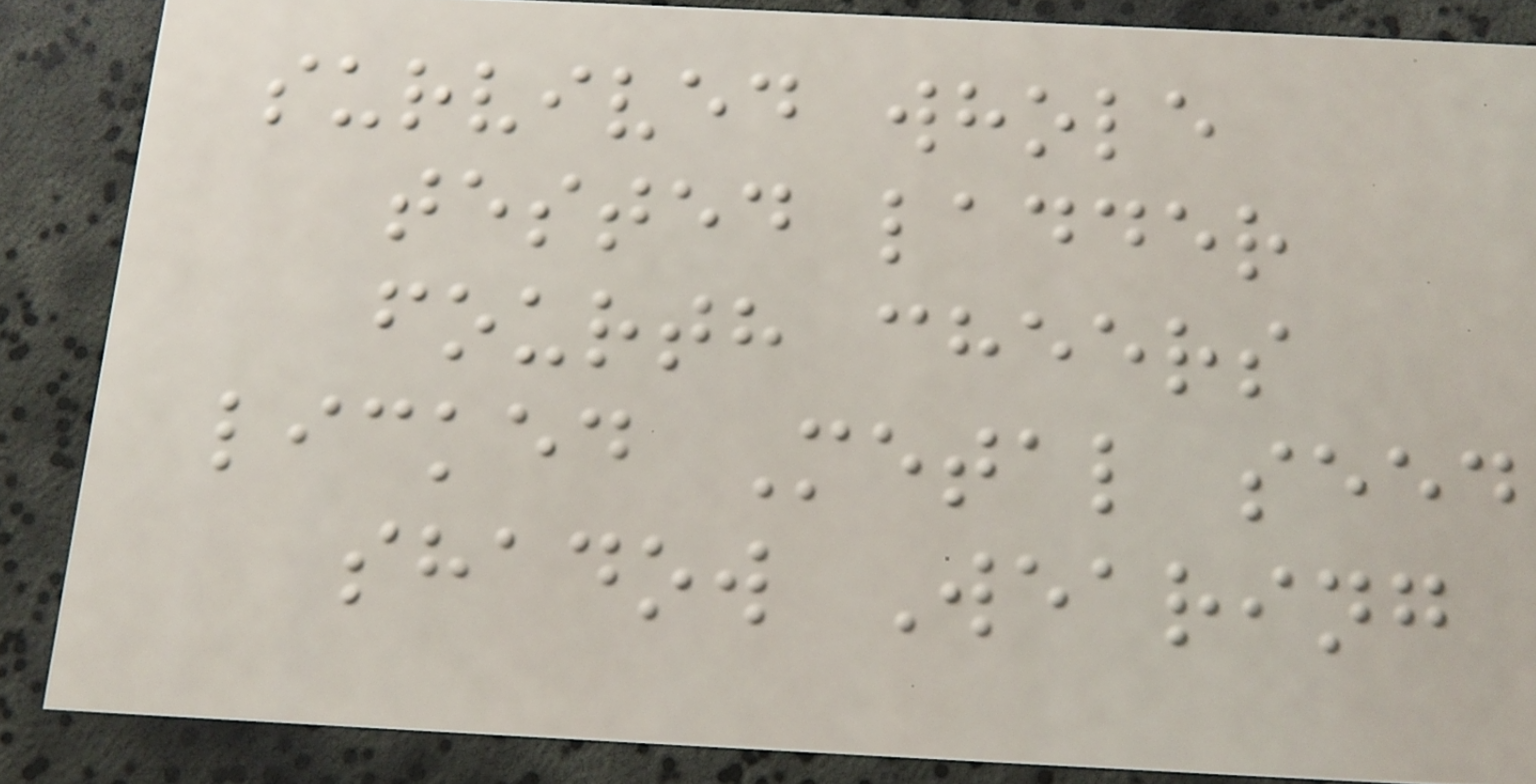survived whole
tested ladder
fourth cheers
licked Metal seed
shadow Wearing
